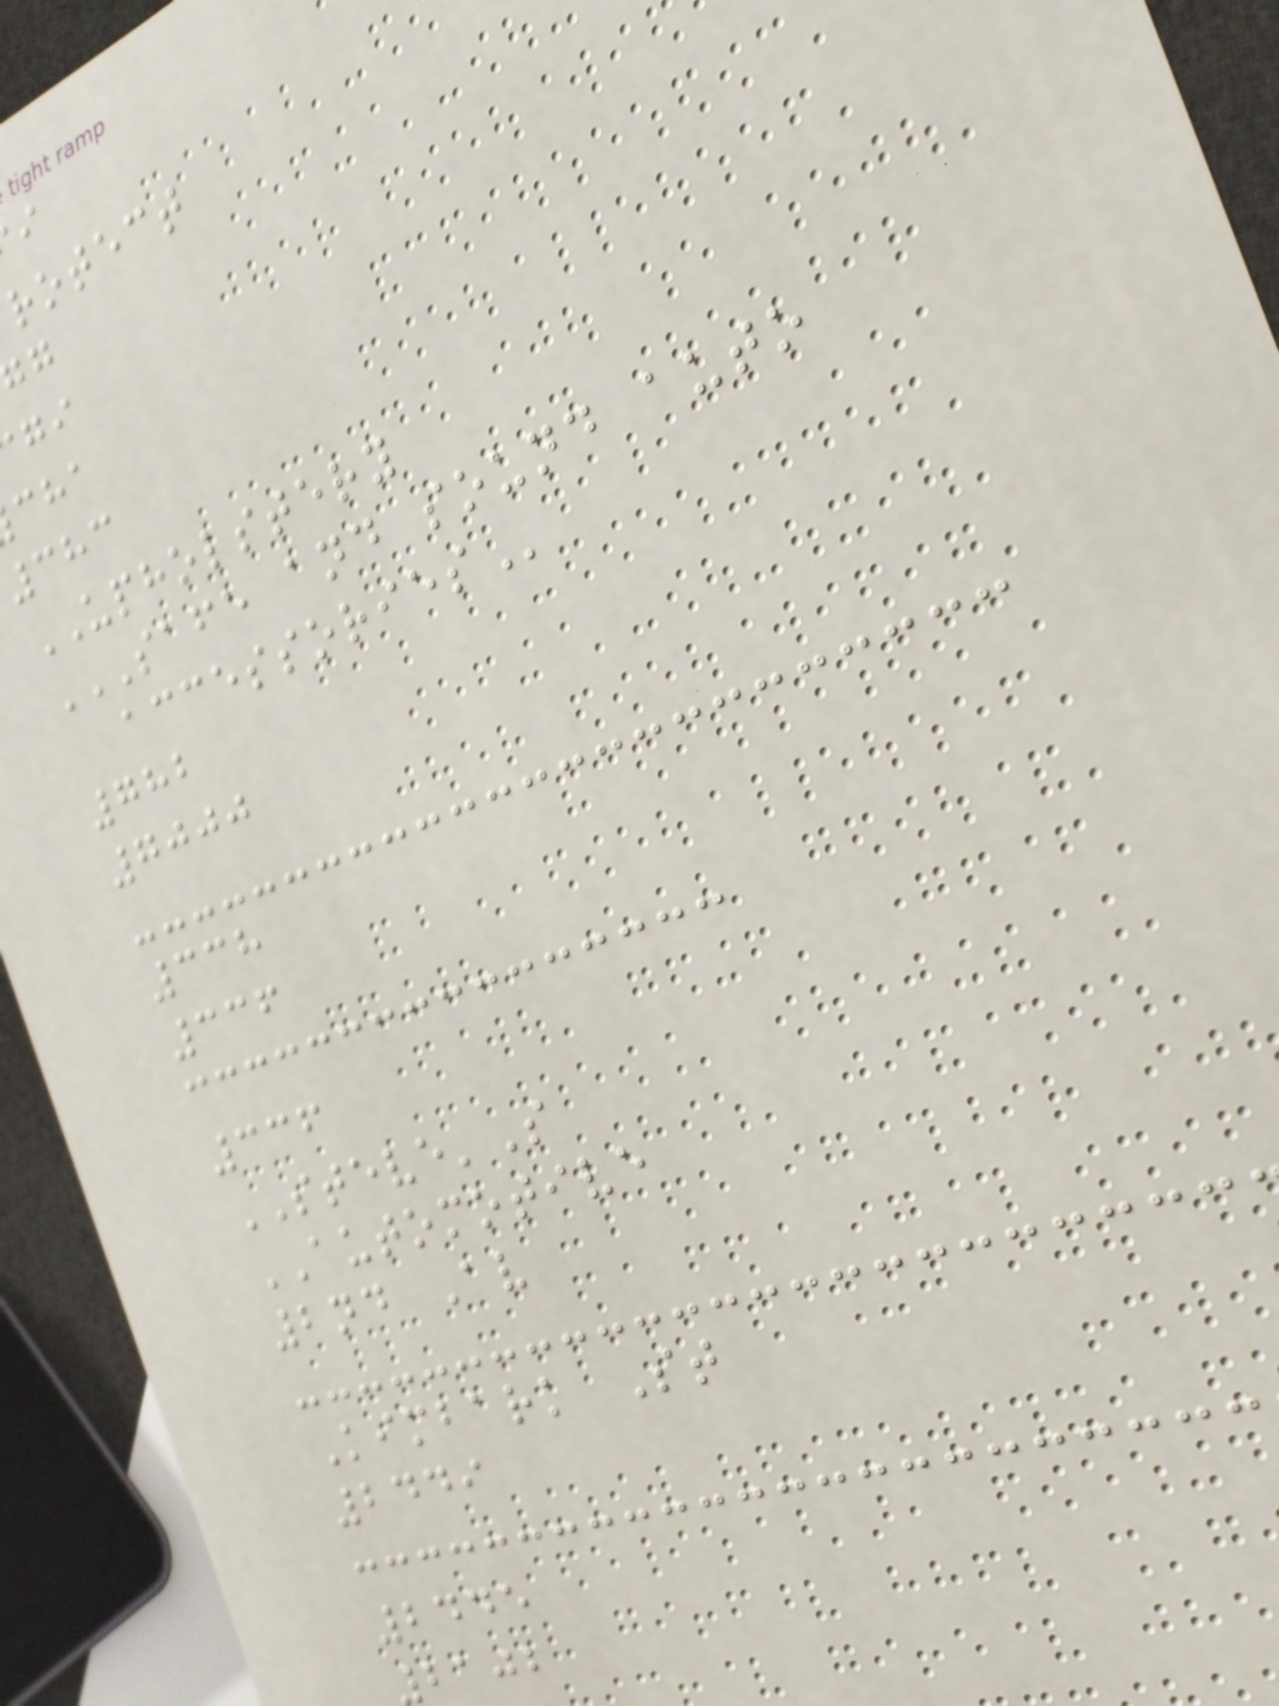rotect
383
UPHOLSTERY
SAFE AND SOUND AUTO
782
7000
338
336
336
STEVE'S
AUTOMOTIVE
2nd Av
Kimbark St
2449
2445
2102
